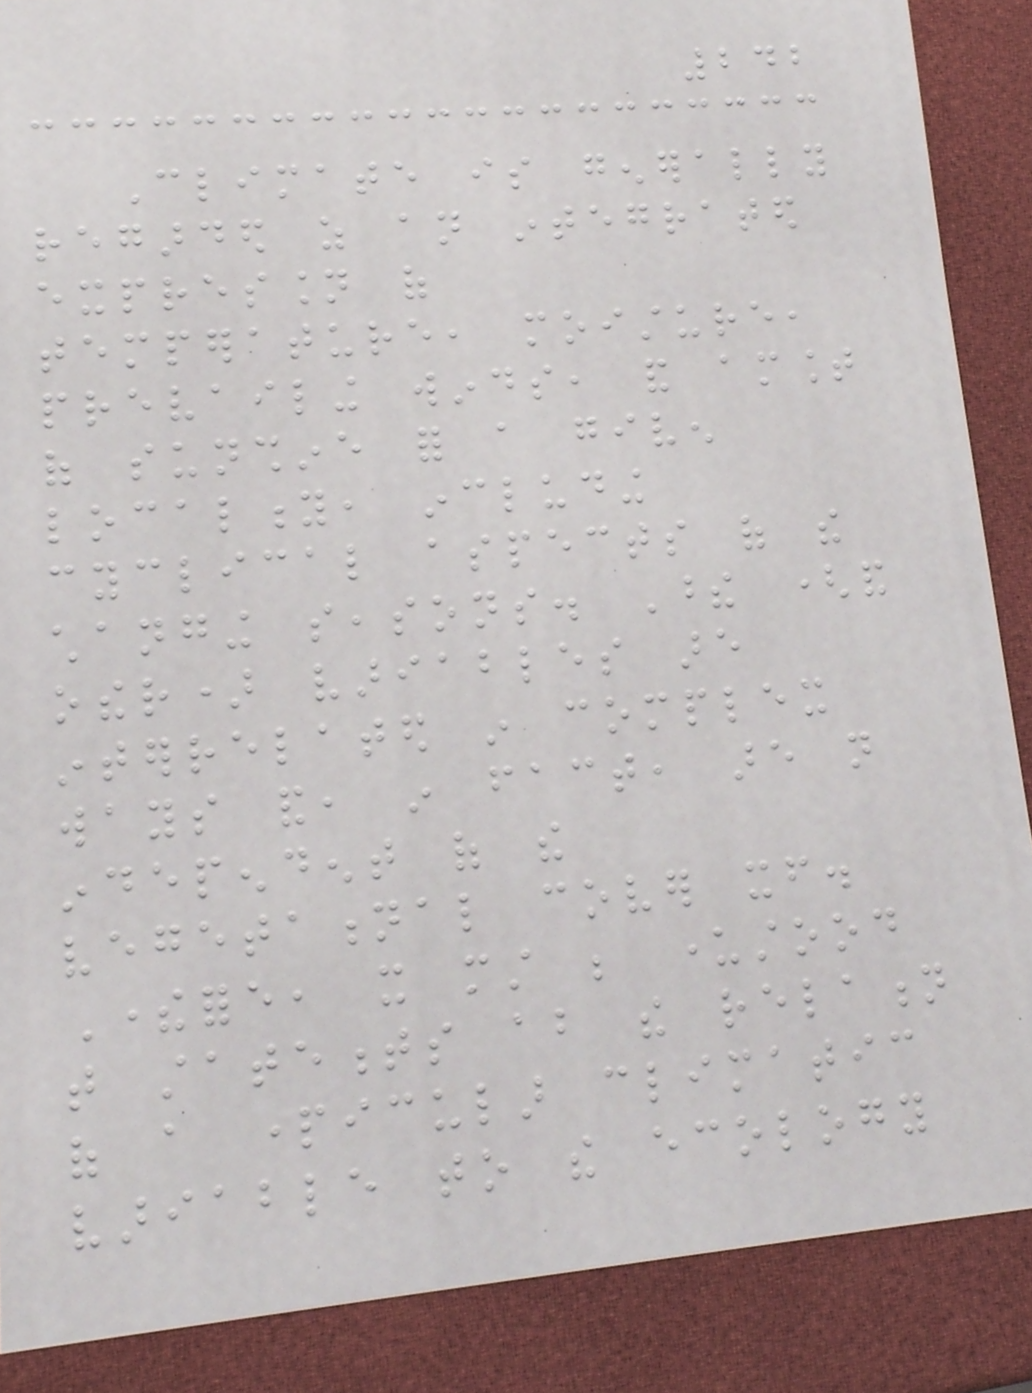242
Climate is generally
regarded as an integrated
expression of
temperature, moisture,
prevailing winds, and amount
of sunshine for a given
locality, including
cyclical aspects of the
changing seasons. These (and
other) variables are
interrelated in complex
ways and, in fact, are not
independent of the
vegetational cover itself.
Therefore, it must be understood
that statements about the relation
of a particular climatic
variable to the ecology
